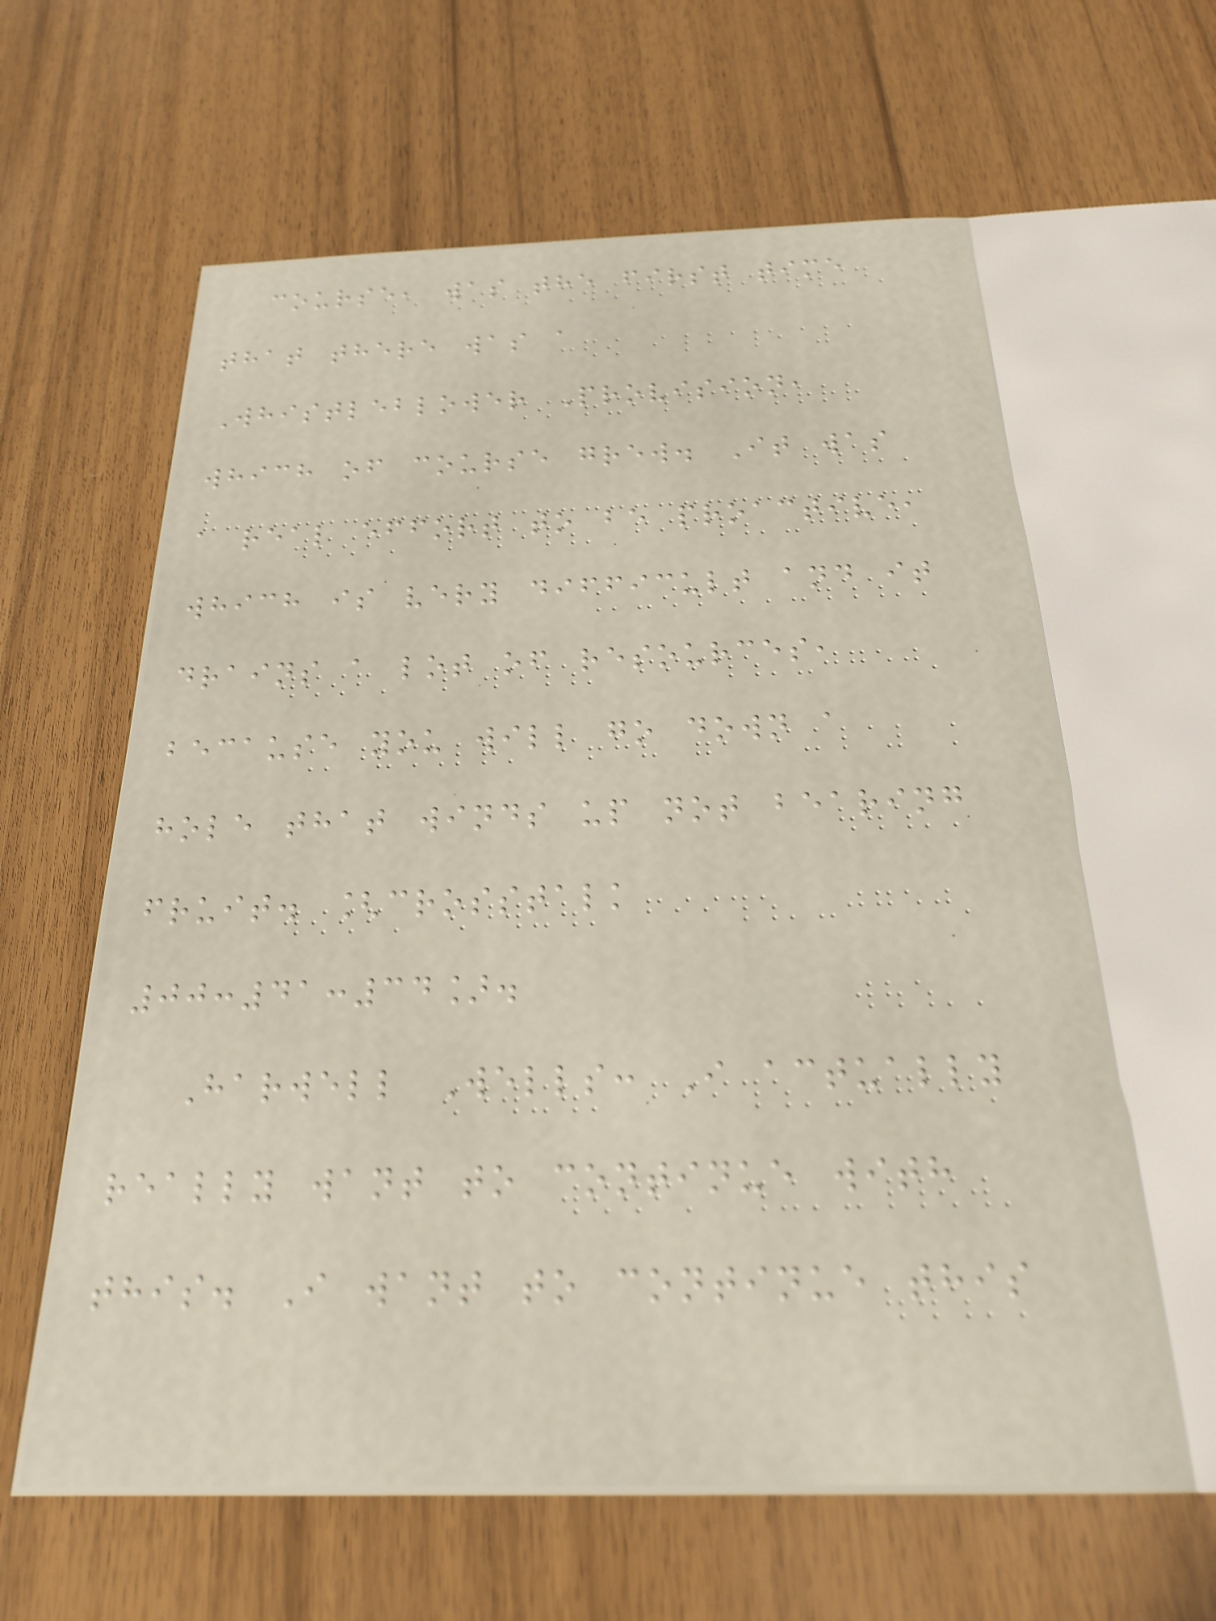course, was the first time
that there was a
Whistleblower Provision,
which of course grew. It was
a real effort to be proactive,
which is very difficult and it
drains a lot of resources,
because you will go down a
hole that winds up not bearing
fruit. [crosstalk
00:41:34].
Harwell Wells: I actually
really want to continue with
this. I want to continue this
